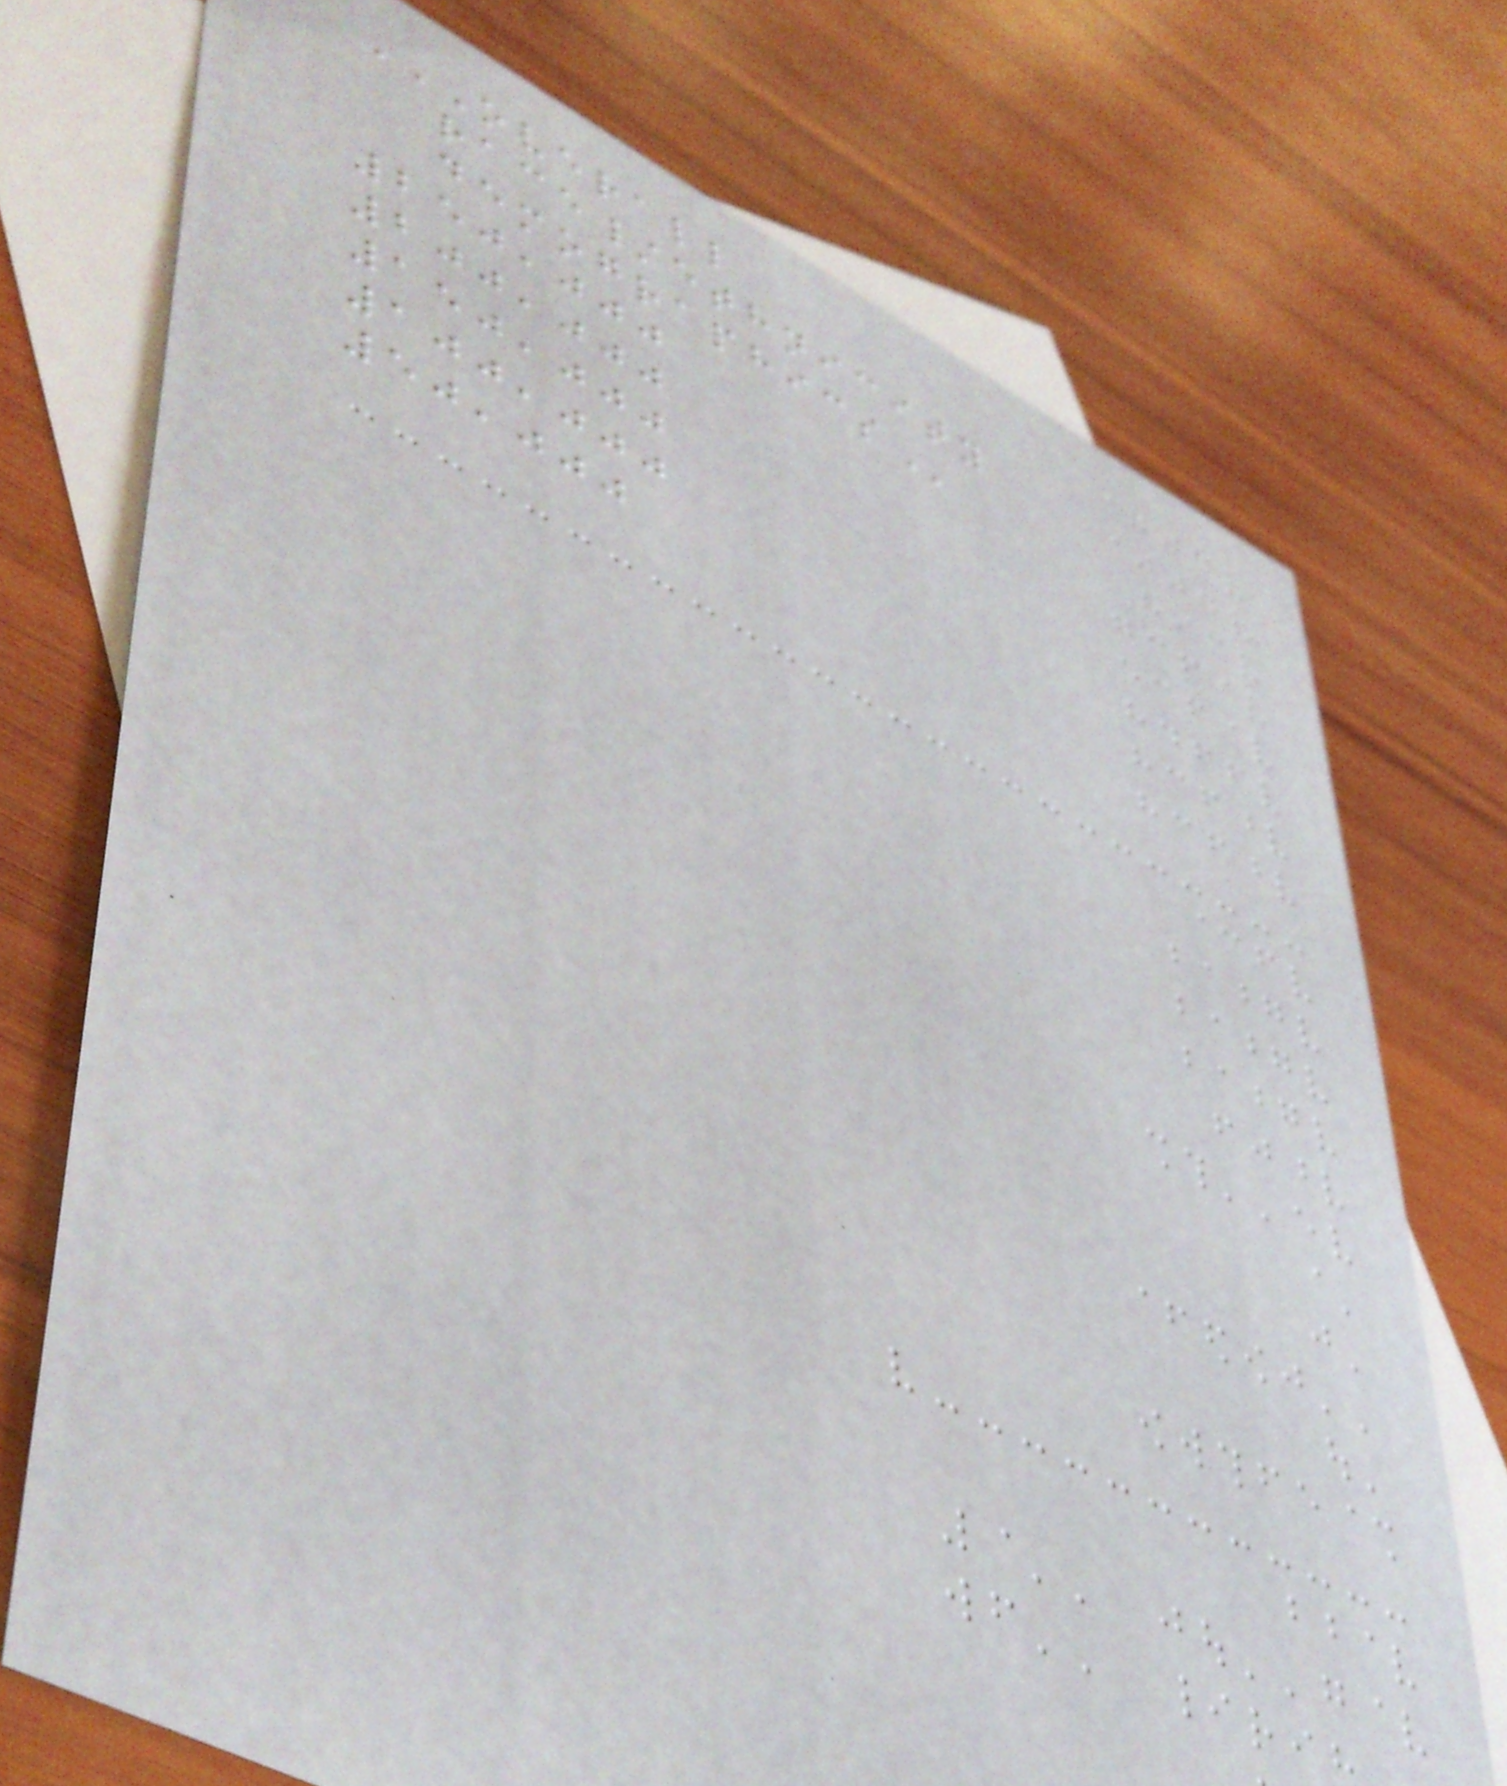OVERALL
RACE/ETHNICITY
DEMOGRAPHICS
250,000
200,000
150,000
100,000
50,000
